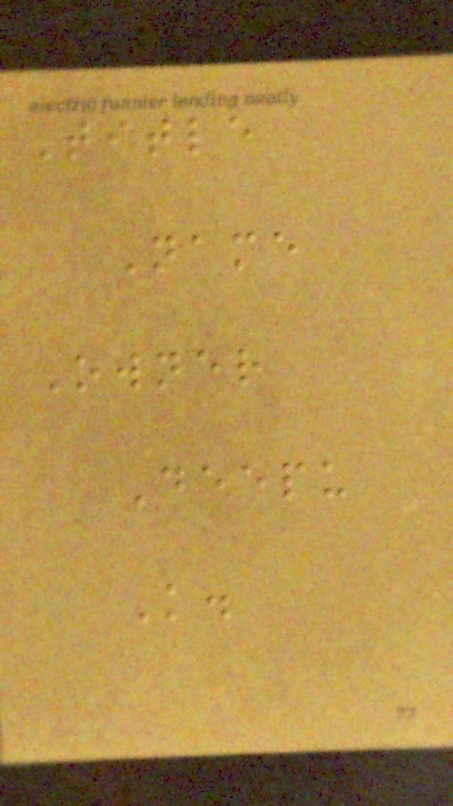Title
Name
Owner
Deepu
K.
